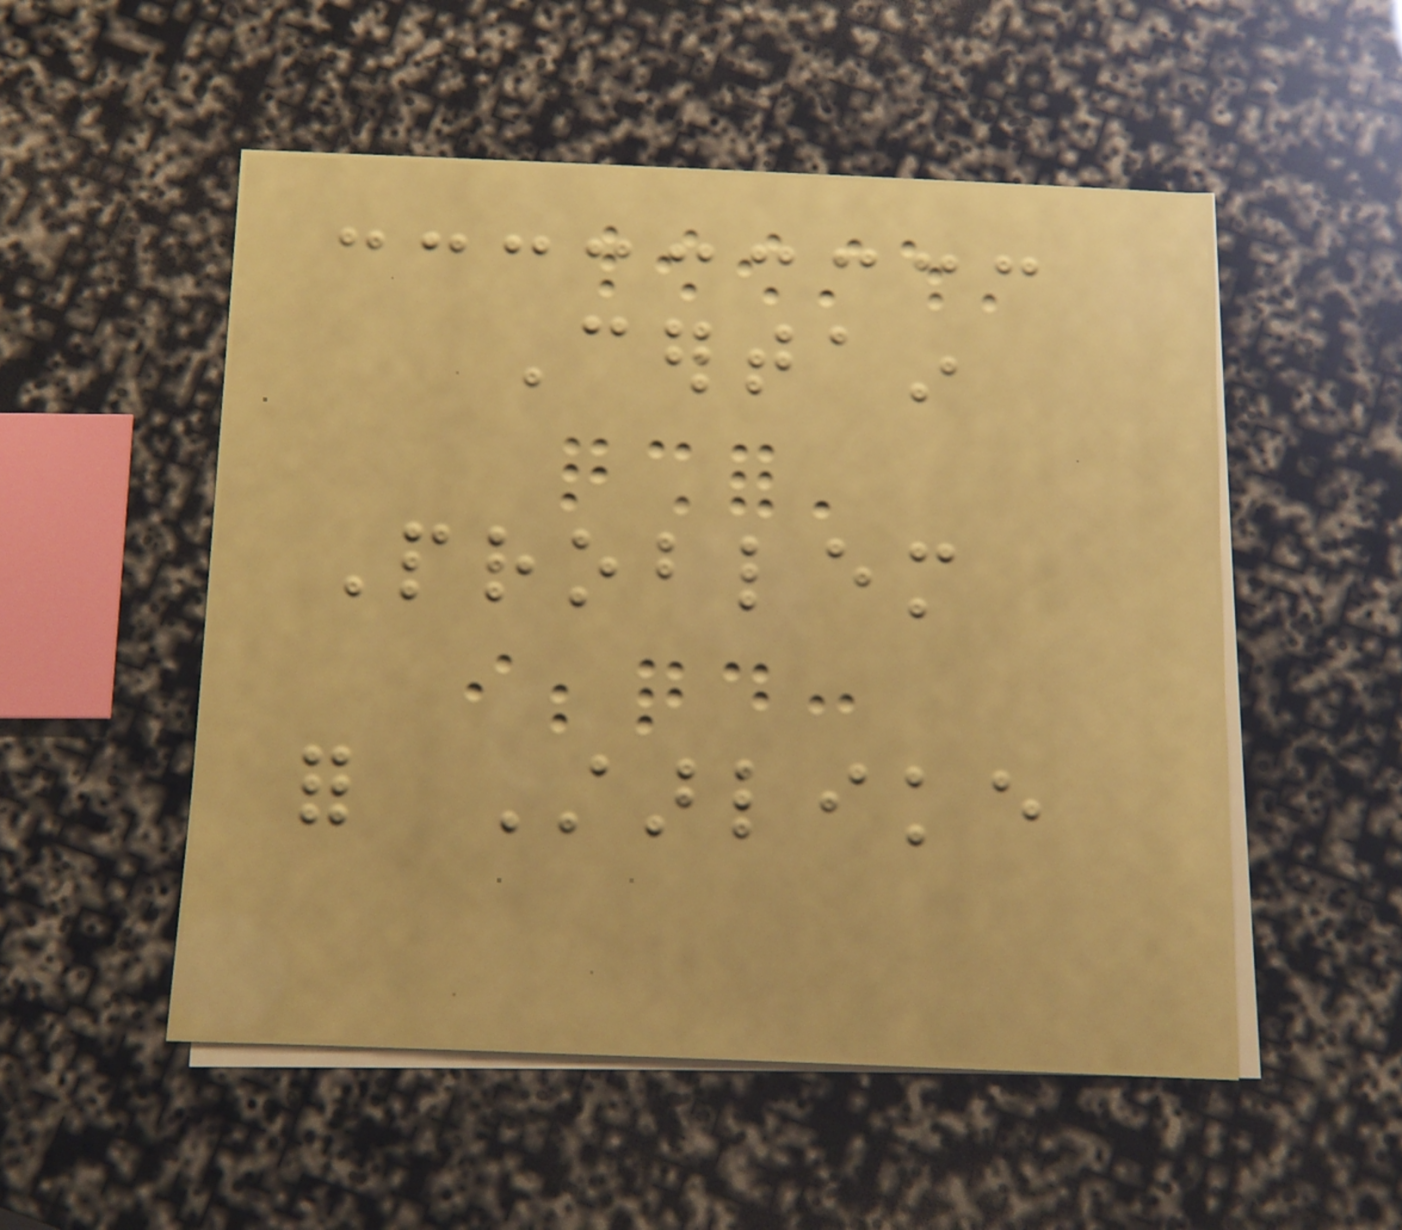Certain
Problem
for Starlike
